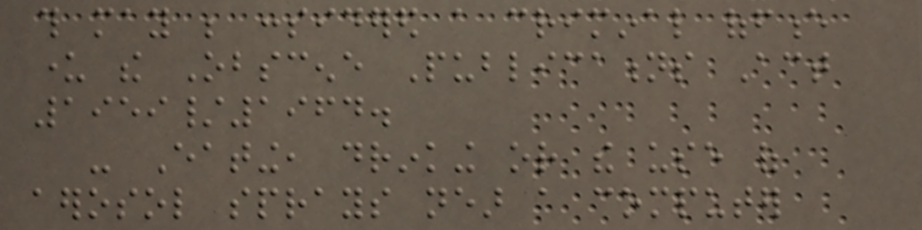this may be considered a criminal offence
under the Obscene Publications Act
1959/1964.
- Eating, drinking or the use of
aerosol sprays near a computer
